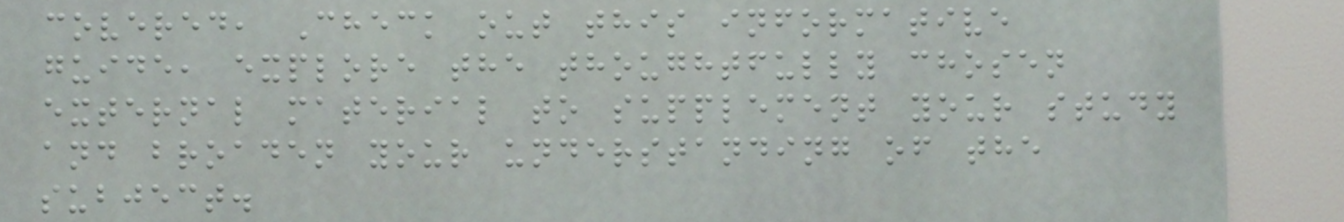covered, Check out this informative
guide, explore the thoughtfully chosen
external material to supplement your study
and broaden your understanding of the
subject.
